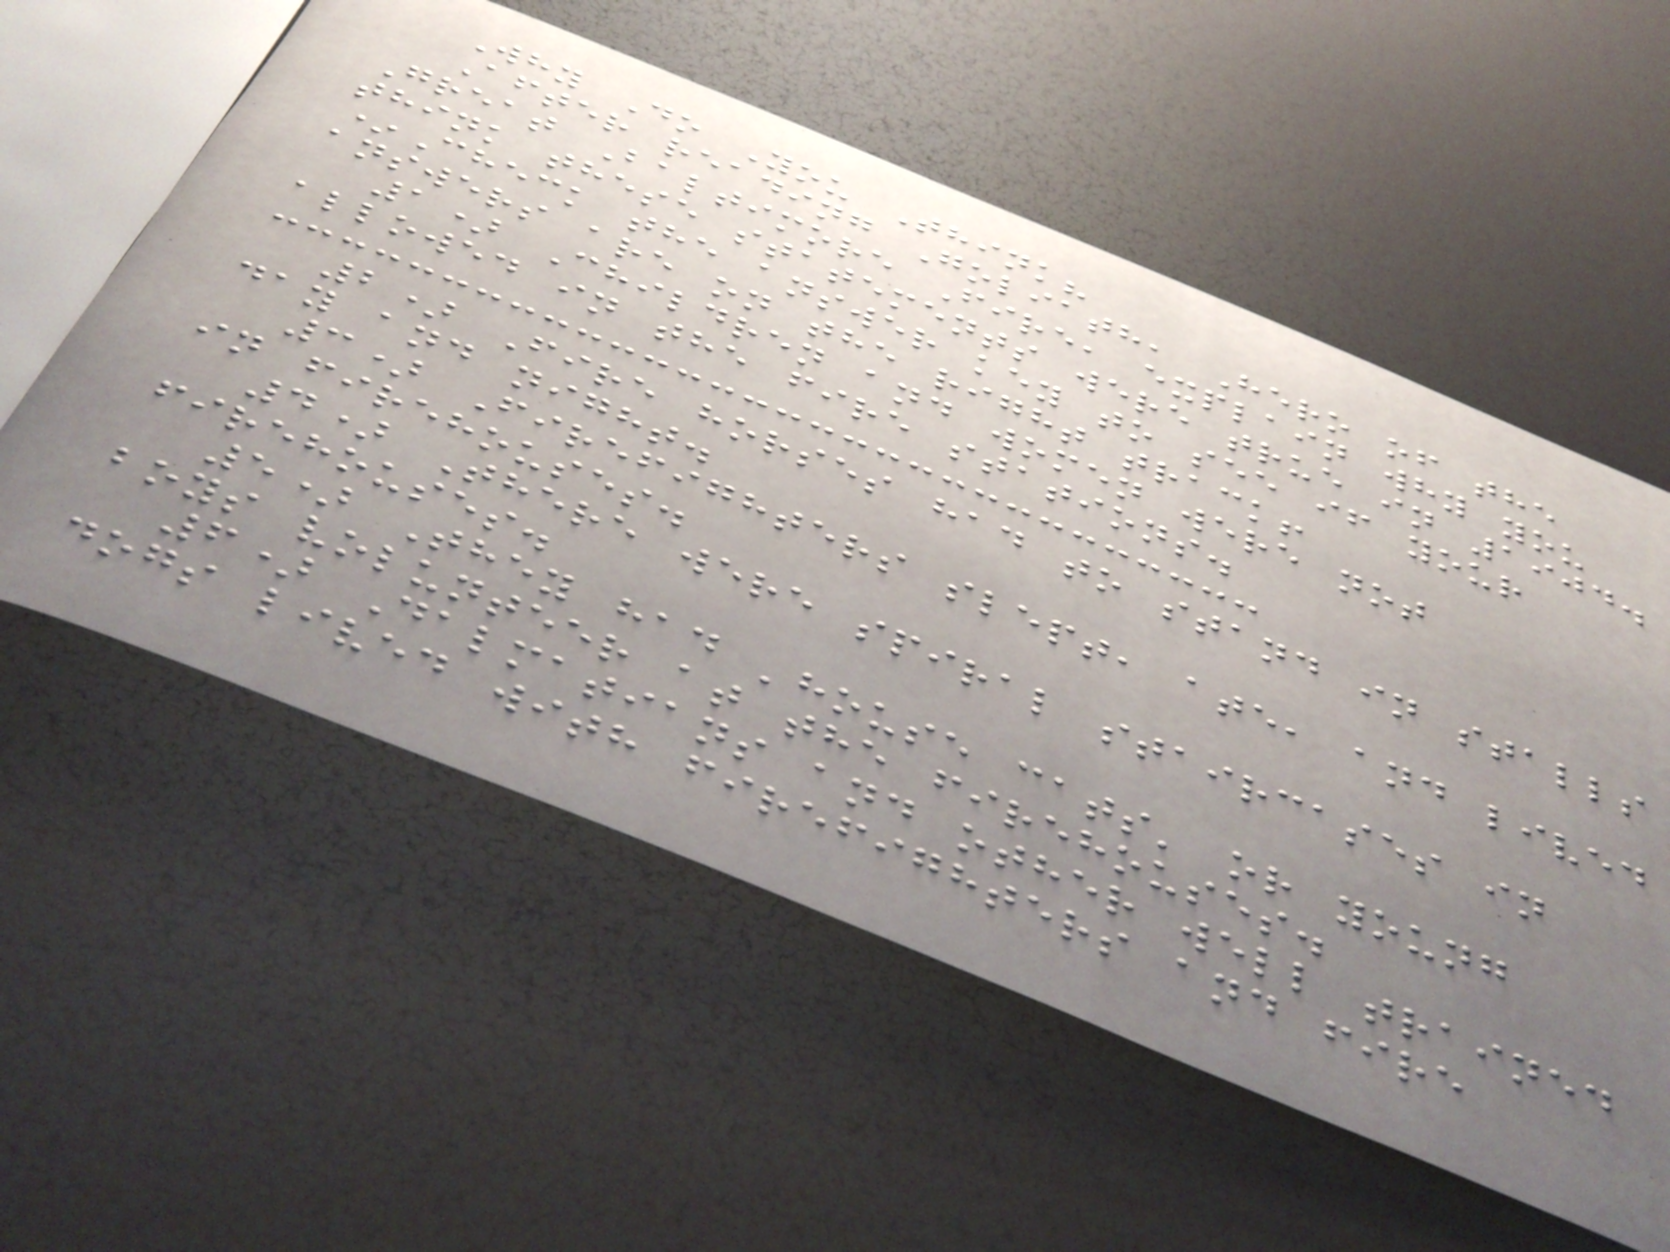Why Do You Think?
After reading Goliath, Hero of the
Great Baltimore Fire, explain why you
think these statements were true in 1904.
*Check the answer key to see if your
answers are on the right track!
1) Children and women were not
allowed in the fire stations.
2) Fire horses had to stand in stalls
day and night.
3) Firefighters slept, ate, and lived
in firehouses.
4) There were spiral staircases in
firehouses.
5) They had 'house cats' or young
boys volunteer at the firehouses.
6) Dalmatians and other well trained
dogs lived with firefighters and fire
